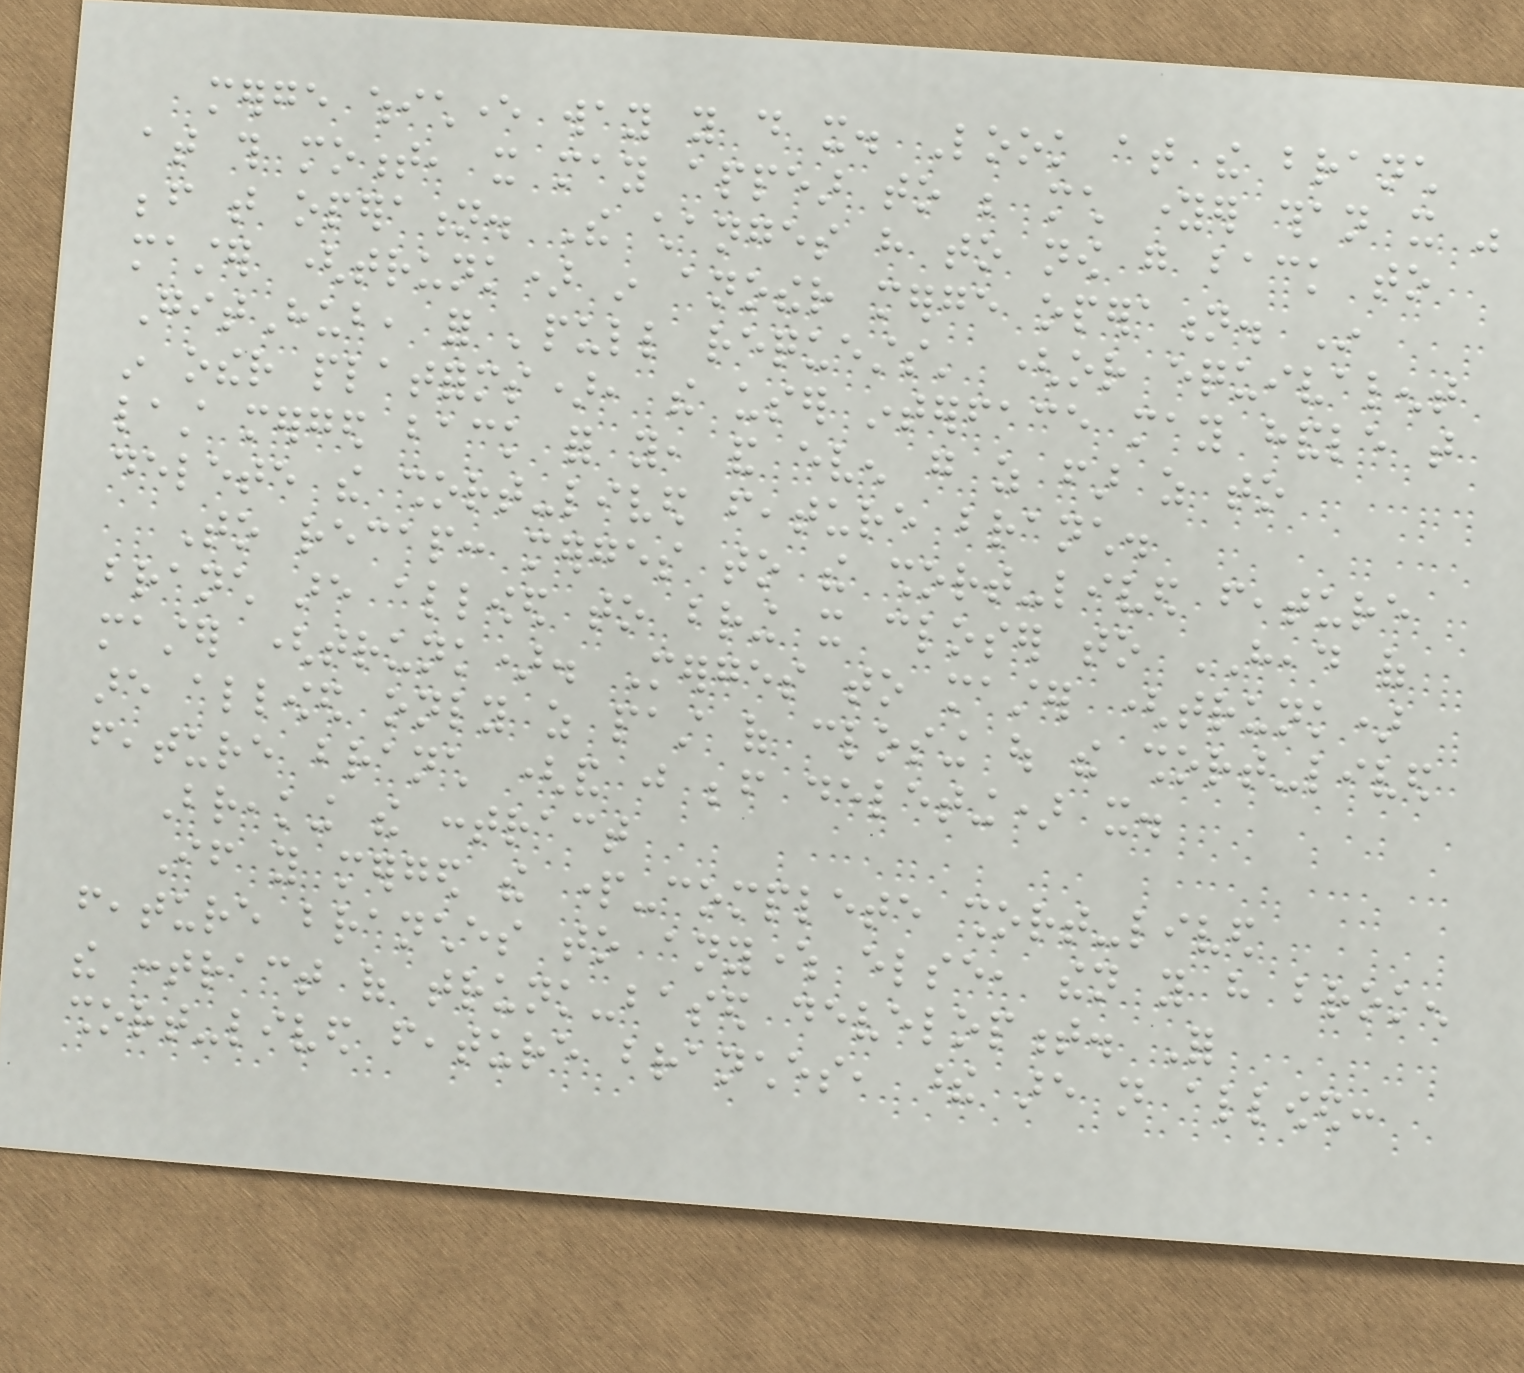merge whichever way you do it. Look at the branch
at this moment, it may appear to be much younger than it was
before that operation. The changes have to now go back to
master (trunk) in another merge operation. In
GitHub, for 'pull requests' (or equivalent
in other platforms), the user interface may handle that
last merged back for you, and even go as far as to
delete the short-lived feature branch.
To recap: merges to the short-lived feature
branch are allowed to bring it closer to HEAD of
master (trunk). Merges to master (trunk)
are allowed only as past of closing out the short-lived
feature branch (and just before deleting) it.
Breaking the contract
If you merged the part-complete short-lived
feature branches to anywhere else, then you have broken
the contract of trunk-based development. For
short-lived feature branches, these are not allowed:
